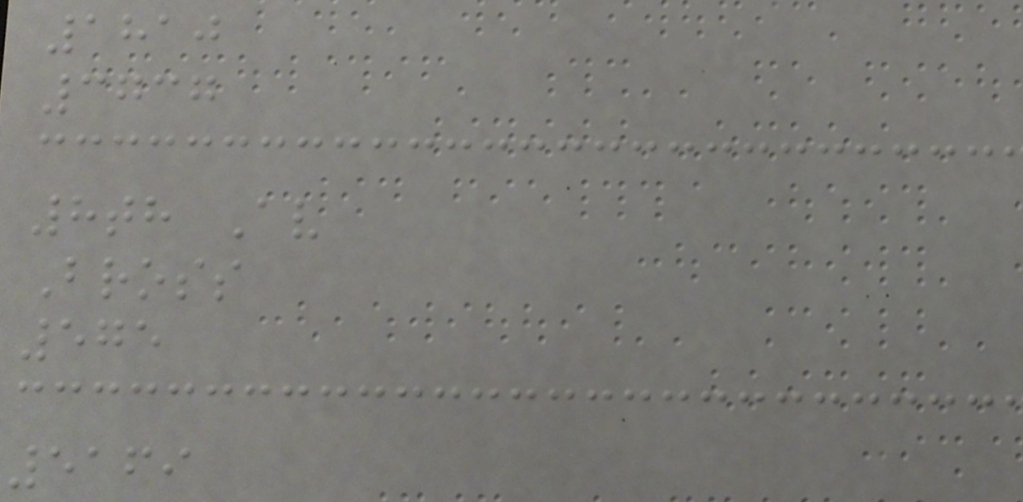1810
3737
8th Av
Bross
575
5169
